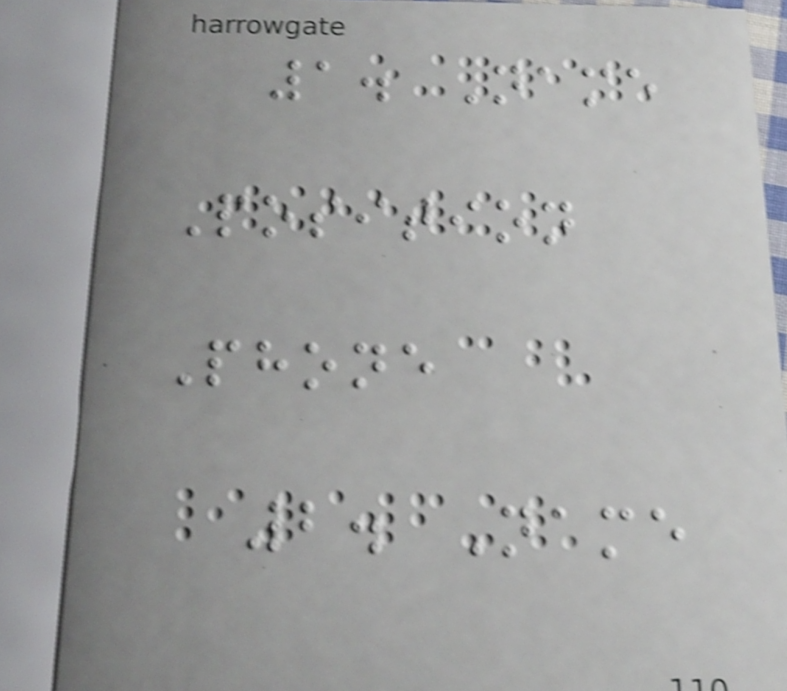1. Name
Position
Phone
2. Name
